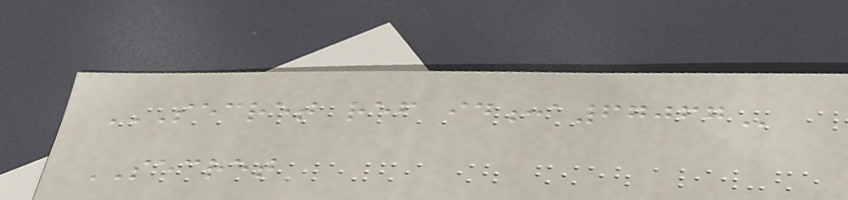SECRET REF ID:A67067
SECRET
